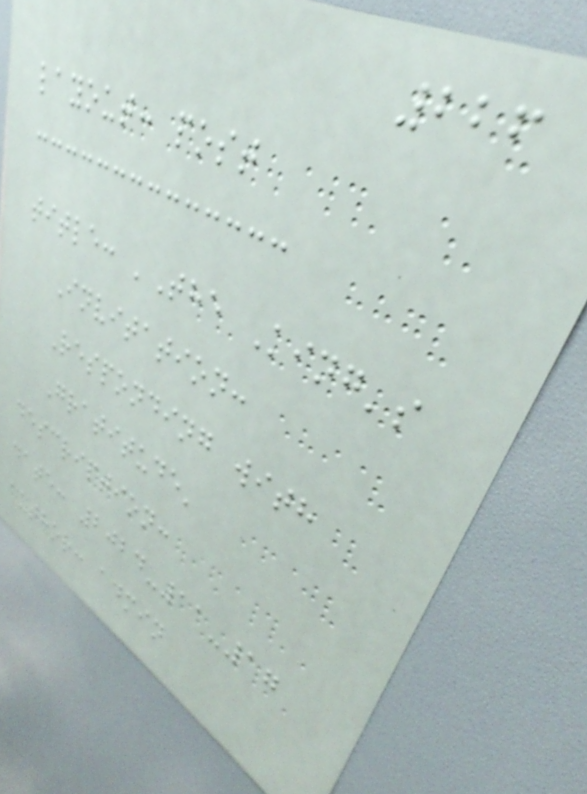226
layout: post
title: 'The King's
Invitation:
Responding with
Gratitude'
description:
date: 2024-11-17
author: admin
